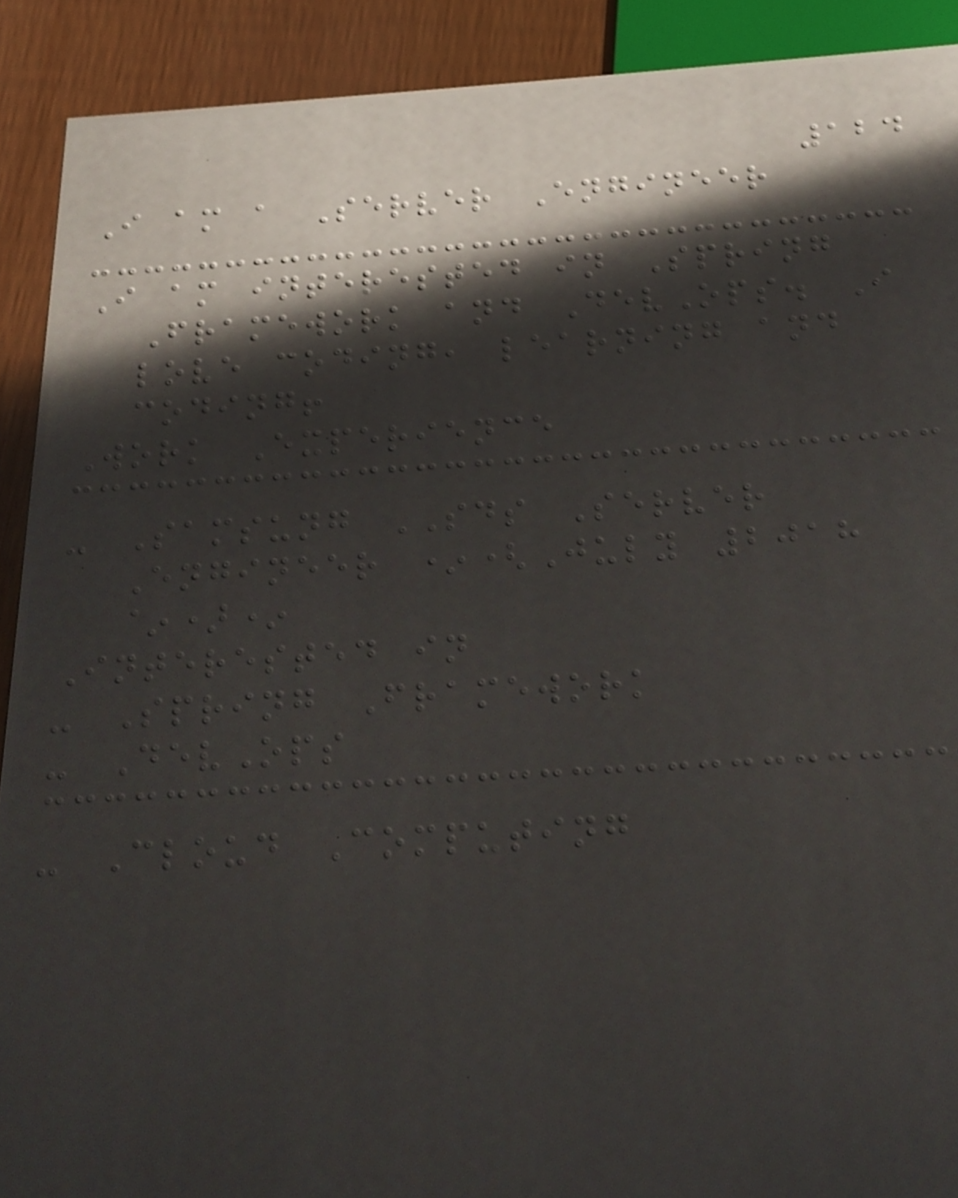124
I am a Server Engineer
I am interested in Spring
Framework and DevOps. I
love coding, learning and
coding!
Work Experience
- Samsung SDS Server
Engineer *(July 2018
~)*
Interested in
- Spring Framework
- DevOps
- Cloud Computing
